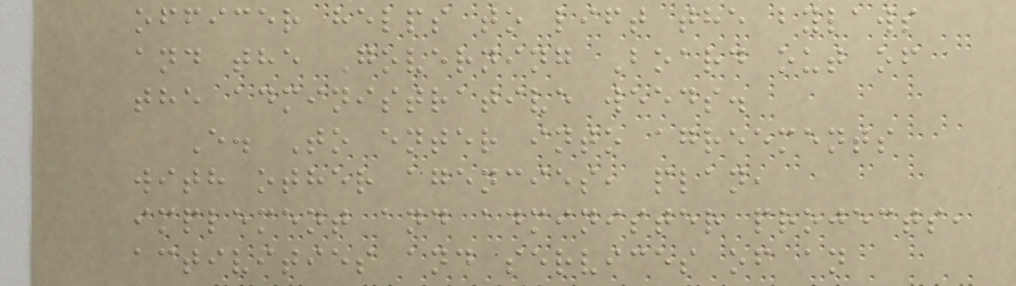officer helps to lift the bylaws
and the Governing Board out of
the administrative weeds.
E. To enter into agreements
with other agencies, plan,
implement and administer projects,
activities and services of an
